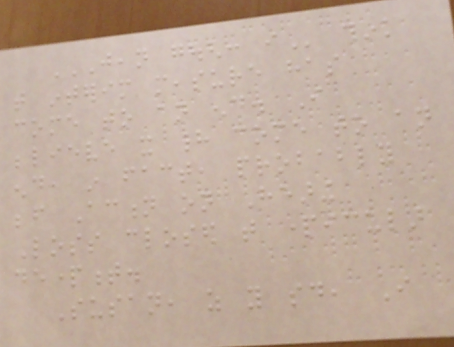JEAN GOUGH: I think
that interim measure has
come to an end. I
believe it had come to an
end, in fact, probably
before Action on Hearing
Loss closed that particular
department.
Susan, as you said, I
